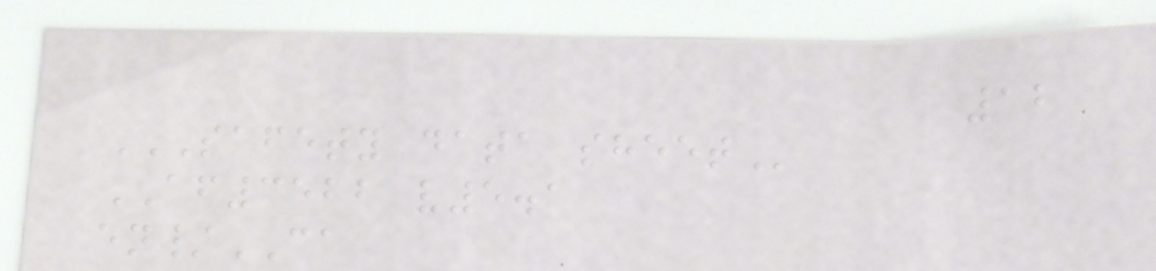12
SAFETY DATA SHEET
AF3522 v5.1
en/CA
